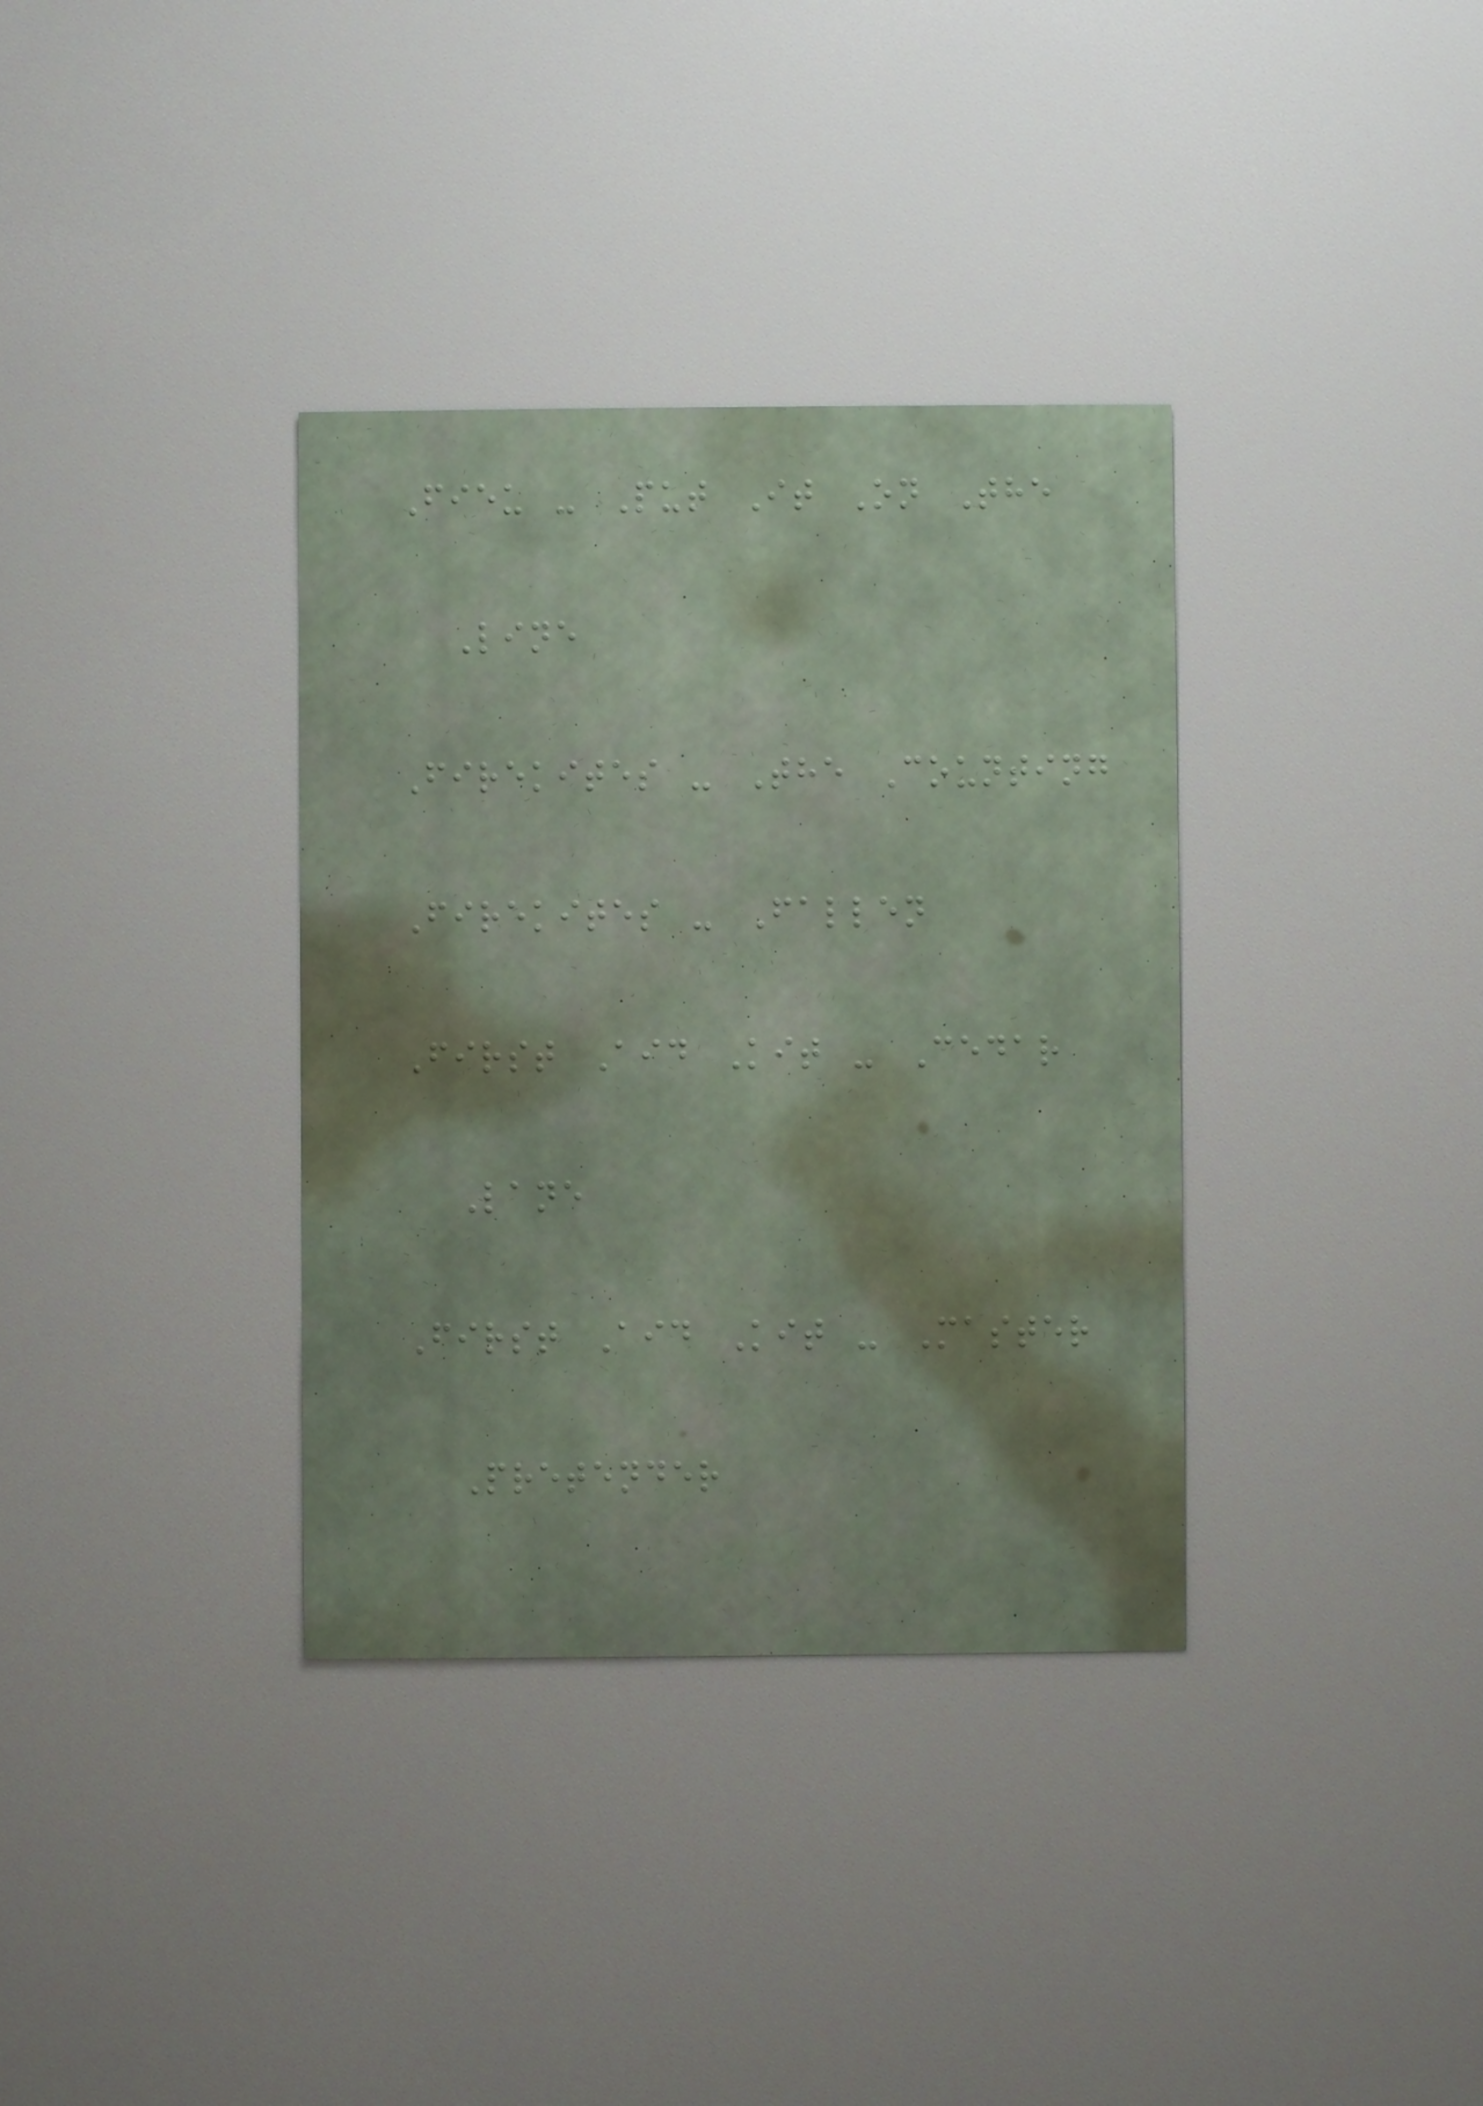Fieu - Put It On The
Line
Firekites - The Counting
Firekites - Fallen
First Aid Kit - Cedar
Lane
First Aid Kit - Master
Pretender
